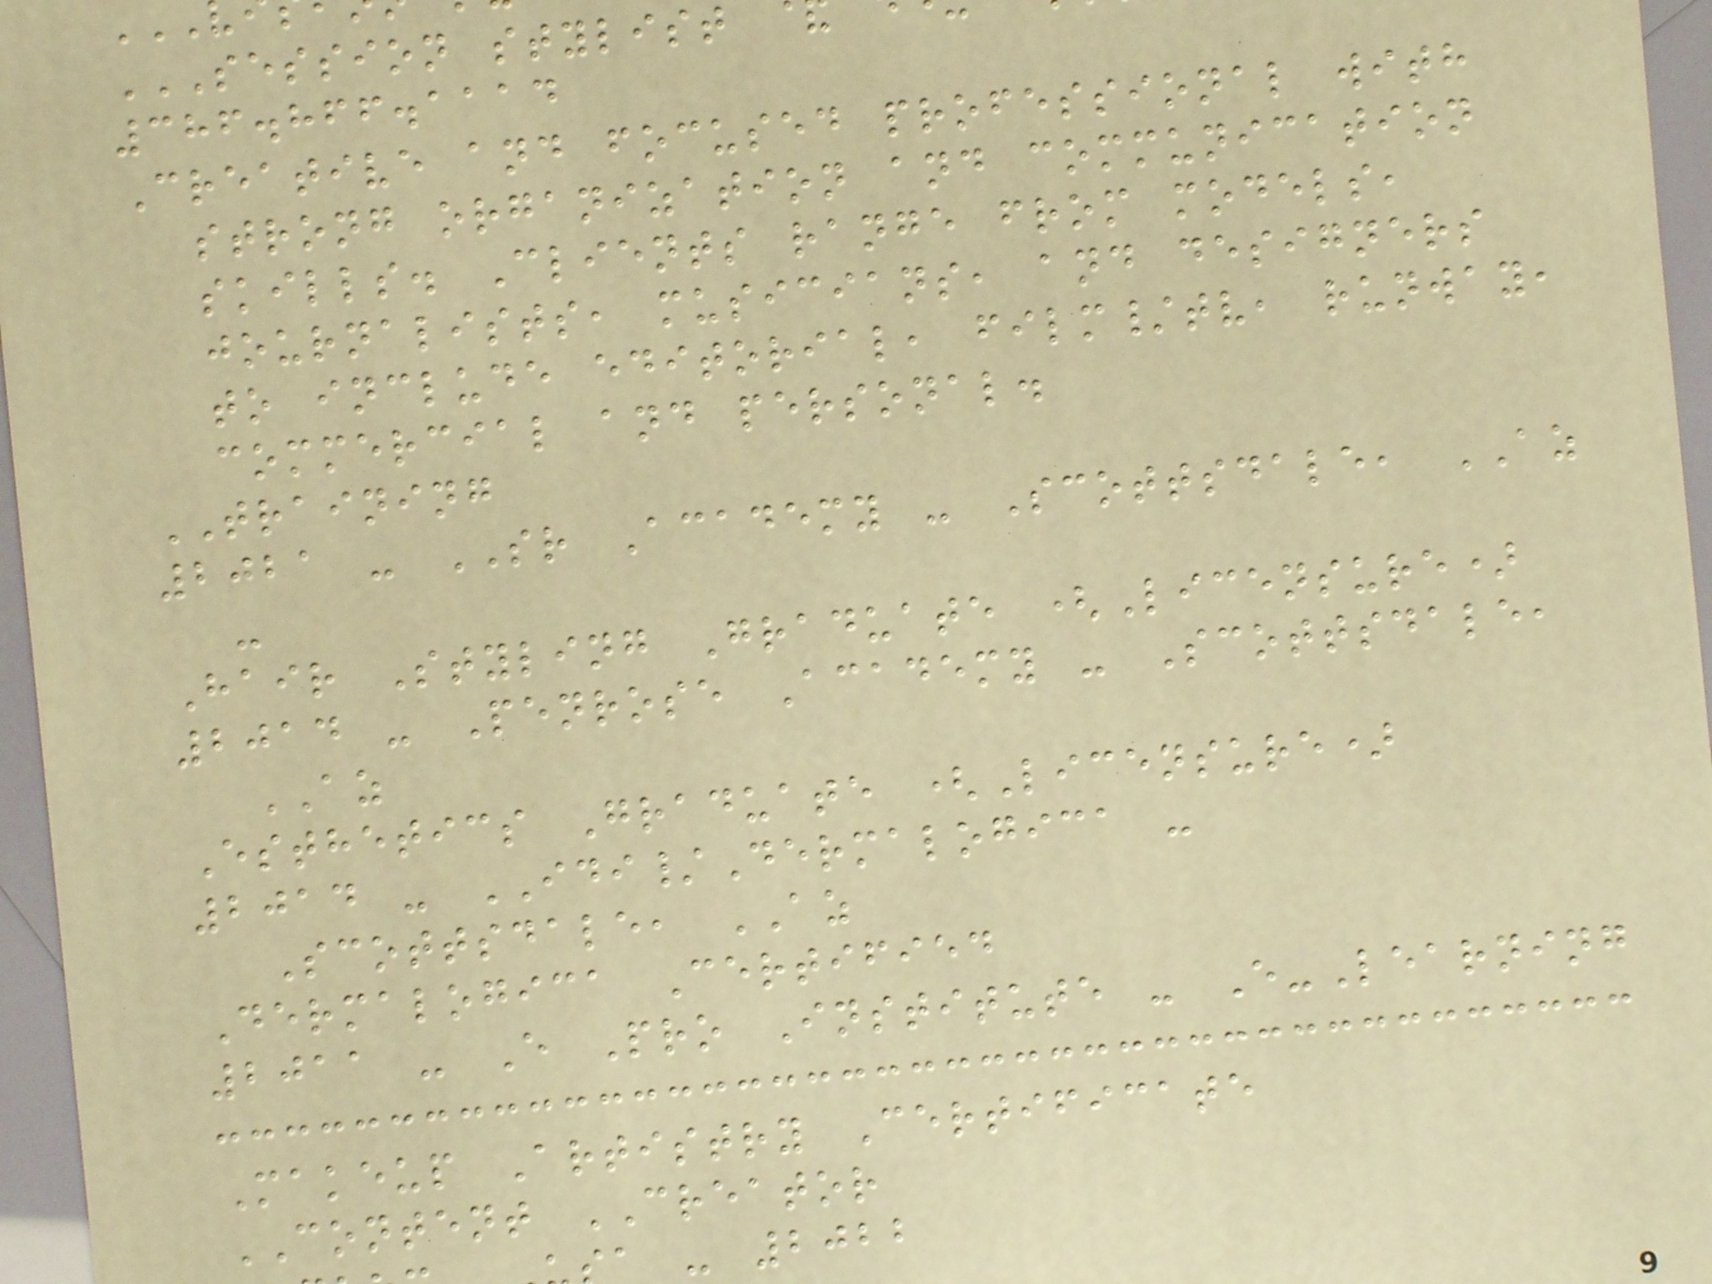386.866.1114
Creative and focused professional with
strong organization and communication
skills. Clients range from models,
journalists, musicians, and designers
to include editorial, film/tv, runway,
commercial and personal.
TRAINING
2021 - SR Academy - Scottsdale, AZ
-
Hair Styling Graduate (Licensure)
2014 - Penrose Academy - Scottsdale,
AZ
Esthetics Graduate (Licensure)
2014 - IDI/Dermalogica -
Scottsdale, AZ
Dermalogica Certified
2011 - E Pro Institute - E-Learning
Makeup Artistry Certificate
CONTENT CREATOR
a - 2022
